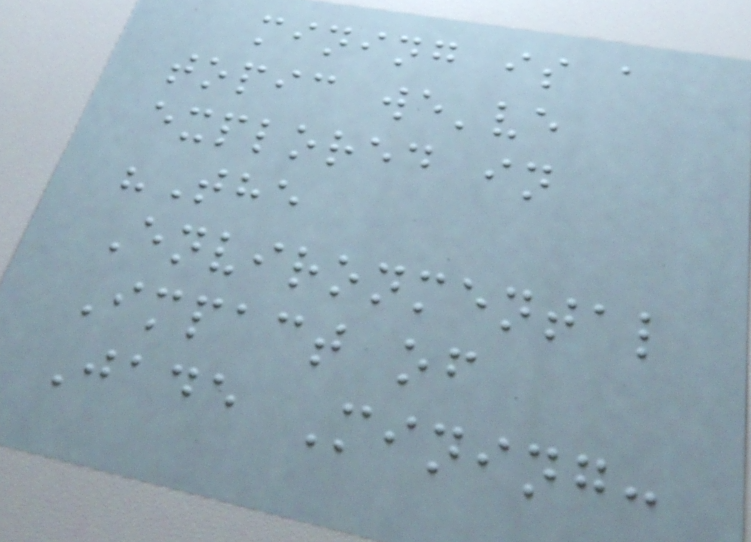mining is a
topic we've
explored in
"The
Environmental
Impact of
Jade Mining:
